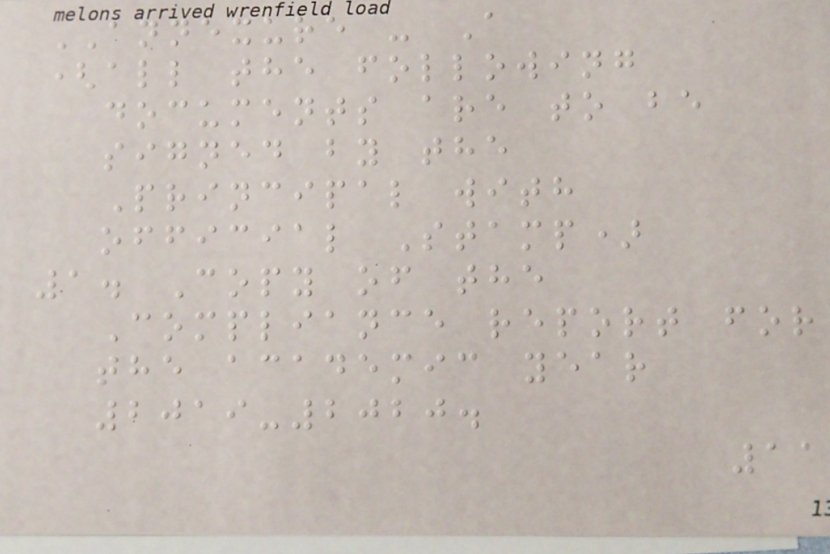ANNEXURE - A
(all the following
documents are to be
signed by the
Principal with
official Stamp)
1. Copy of the
Compliance report for
the academic year
2019-2020.
11
